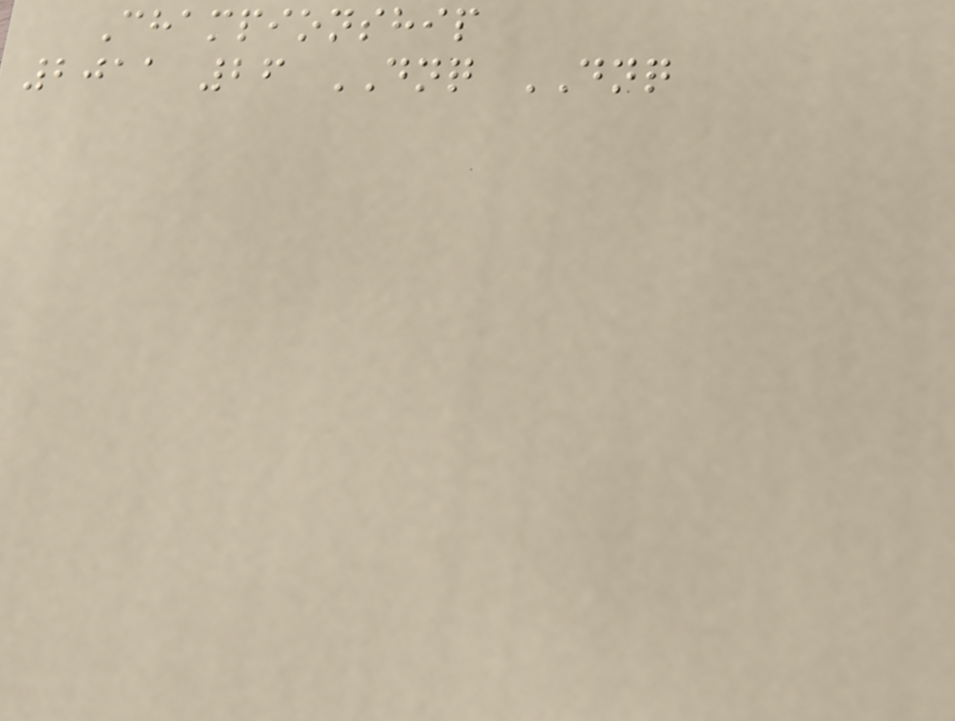Championship
2011 26 DNQ DNQ
